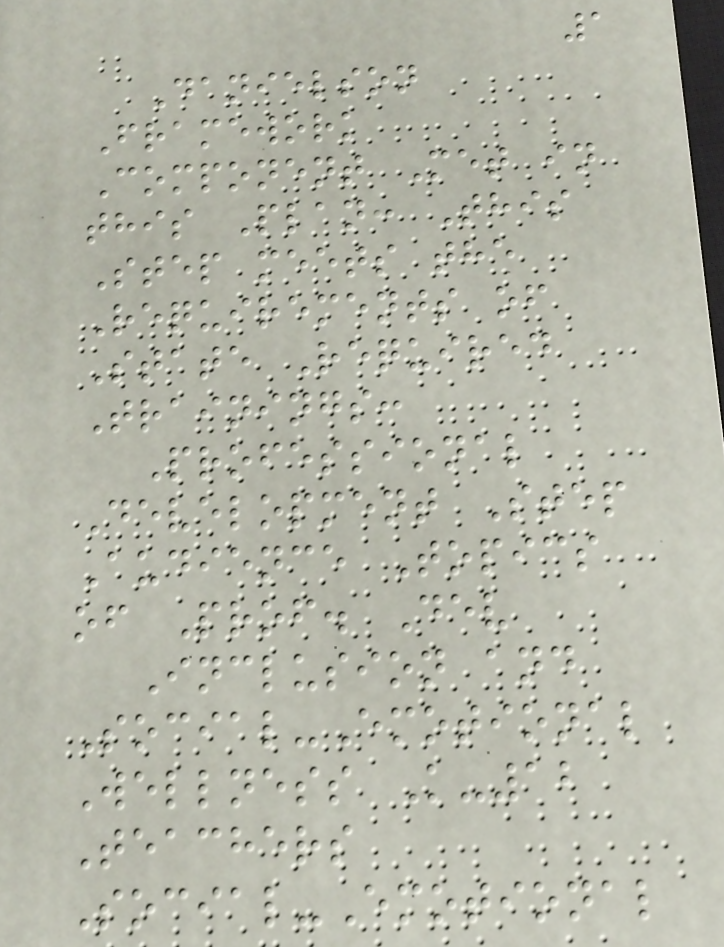1
Danielson
Framework
Component Met in
this Plan: This
Step meets the
Requirements of
State Required
Trainings:
Professional
Development Step
Audience Topics
of Prof. Dev
Inclusion and
Social-Emotional
Wellness K-12
Teachers
Social-Emotional
